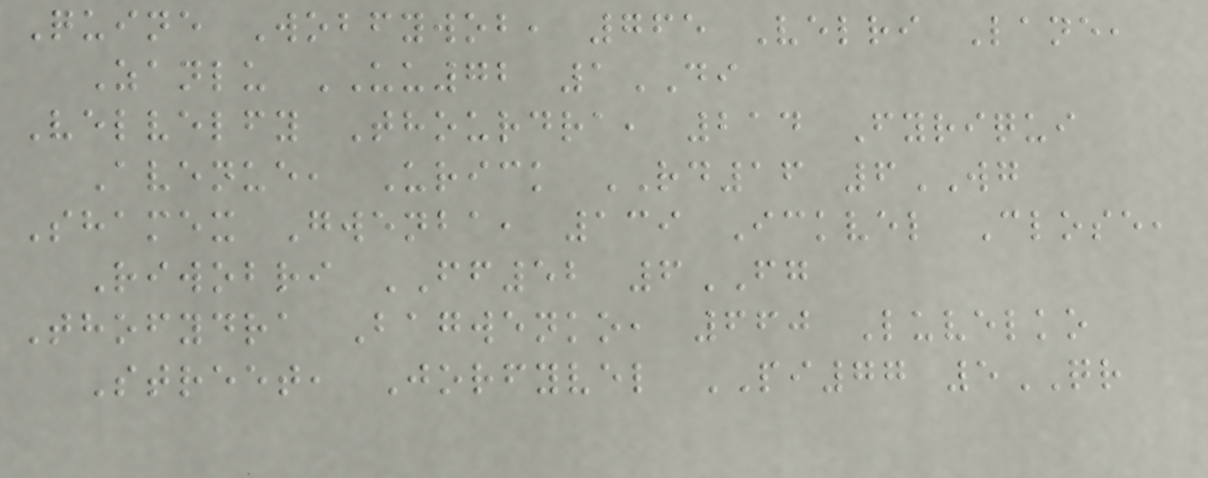Quine Wobfywob, 765 Velri Lane,
Zanlu UU72 1DI
Velvelfy Thourdra, 214 Fyriqui
Avenue, Urick RD16 6WG
Shamex Gwenba, 139 Ickvel Close,
Riwobri FF52 6FG
Thofydra Bagwenko, 660 Luvelko
Street, Jorfyvel PI77 5QR
